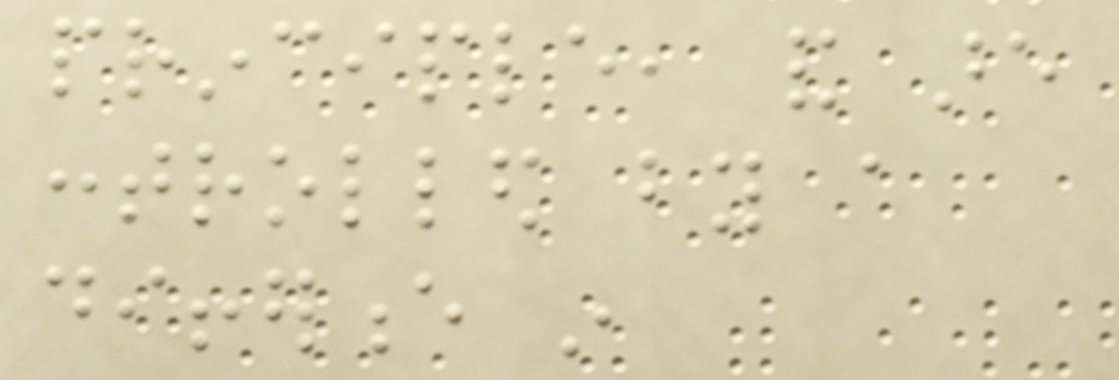principle, and are
controlled by a
difference in
